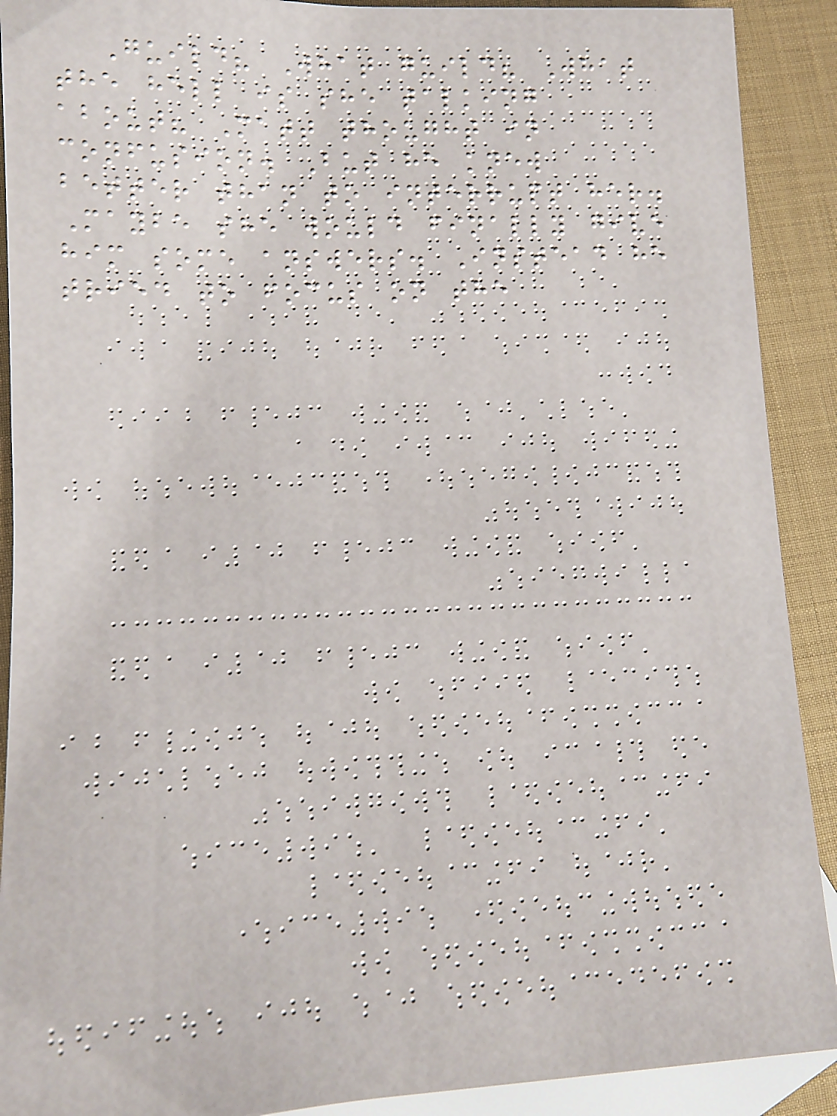Guild? What guild? What
the hell is she talking
about? Matt thought in
confusion. But he knew
better than to interrupt her.
Maybe she would finally give
him some answers. Instead he
tried to focus on the
